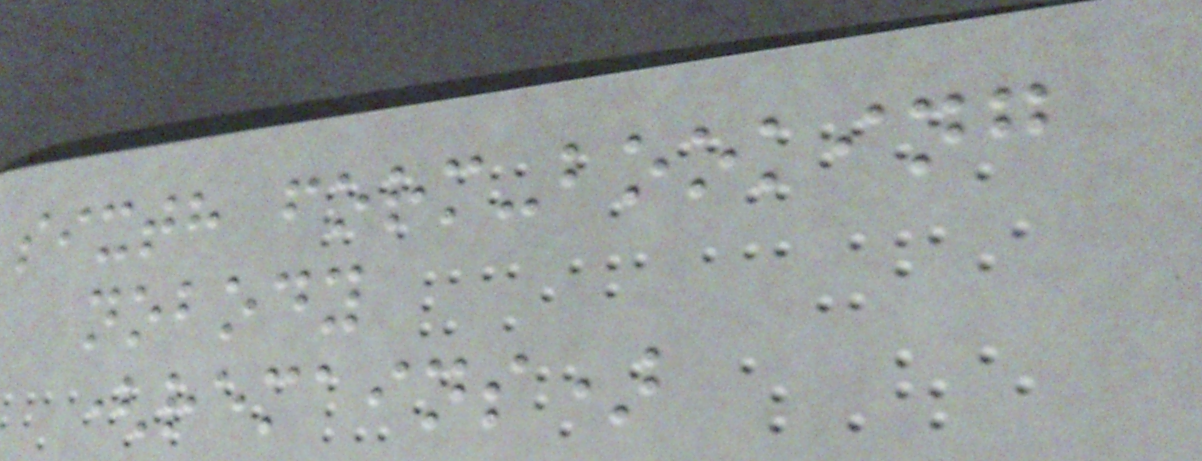sixth form-booking
nobody
(remains)
